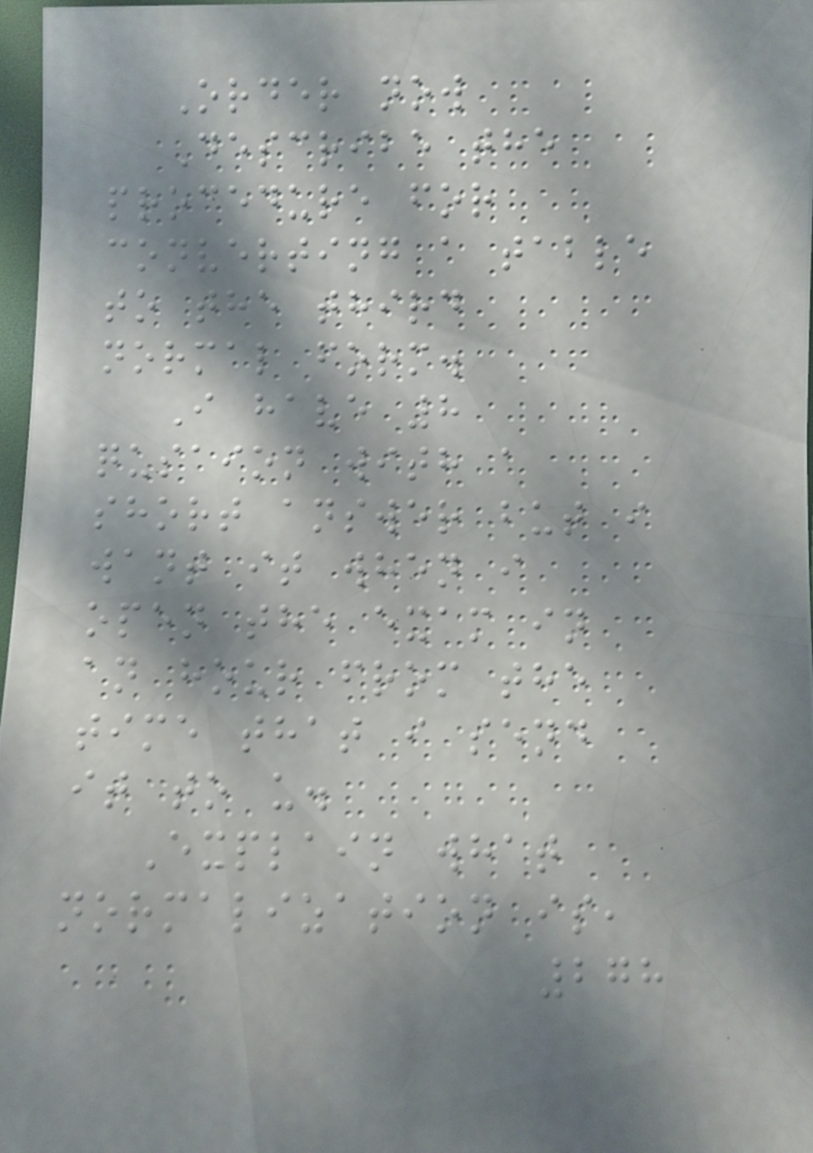Order now
Describe the
procedure for
converting a table
to the third
normal form.
I have 8
qusaion with a
short answer but i
want it when i
open the exam in
an hour from the
time that i send
it to u.
Explain what
normalization is,
278
